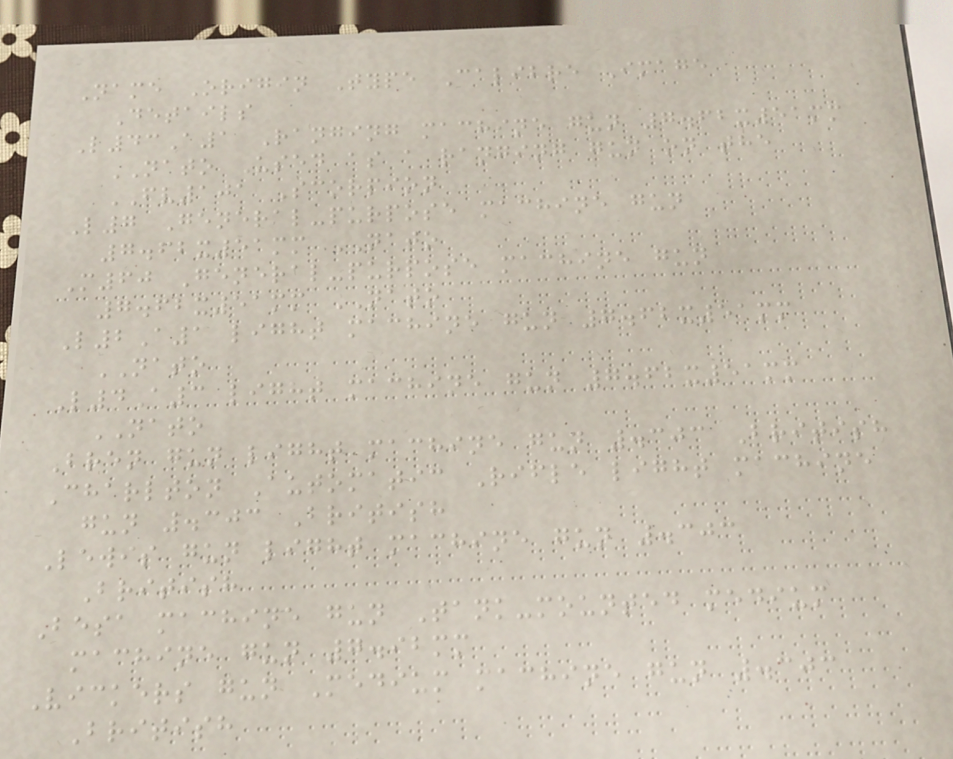Name Origin Type Calibre Image
Details
L43A1 Ranging machine gun 7.62x51mm
NATO Used as a ranging gun on the
FV101 Scorpion
L7 General-purpose machine gun
7.62x51mm NATO
M60 General-purpose machine gun
7.62x51mm NATO
L2A1 light machine gun 7.62x51mm
NATO
L4A3 light machine gun 7.62x51mm
NATO
Bren gun light machine gun .303 British
Charlton Automatic Rifle light machine
gun .303 British
Lewis gun light machine gun .303
British
Besa machine gun Tank-mounted medium
machine gun 7.92mm
Vickers gun Medium machine gun .303
British
